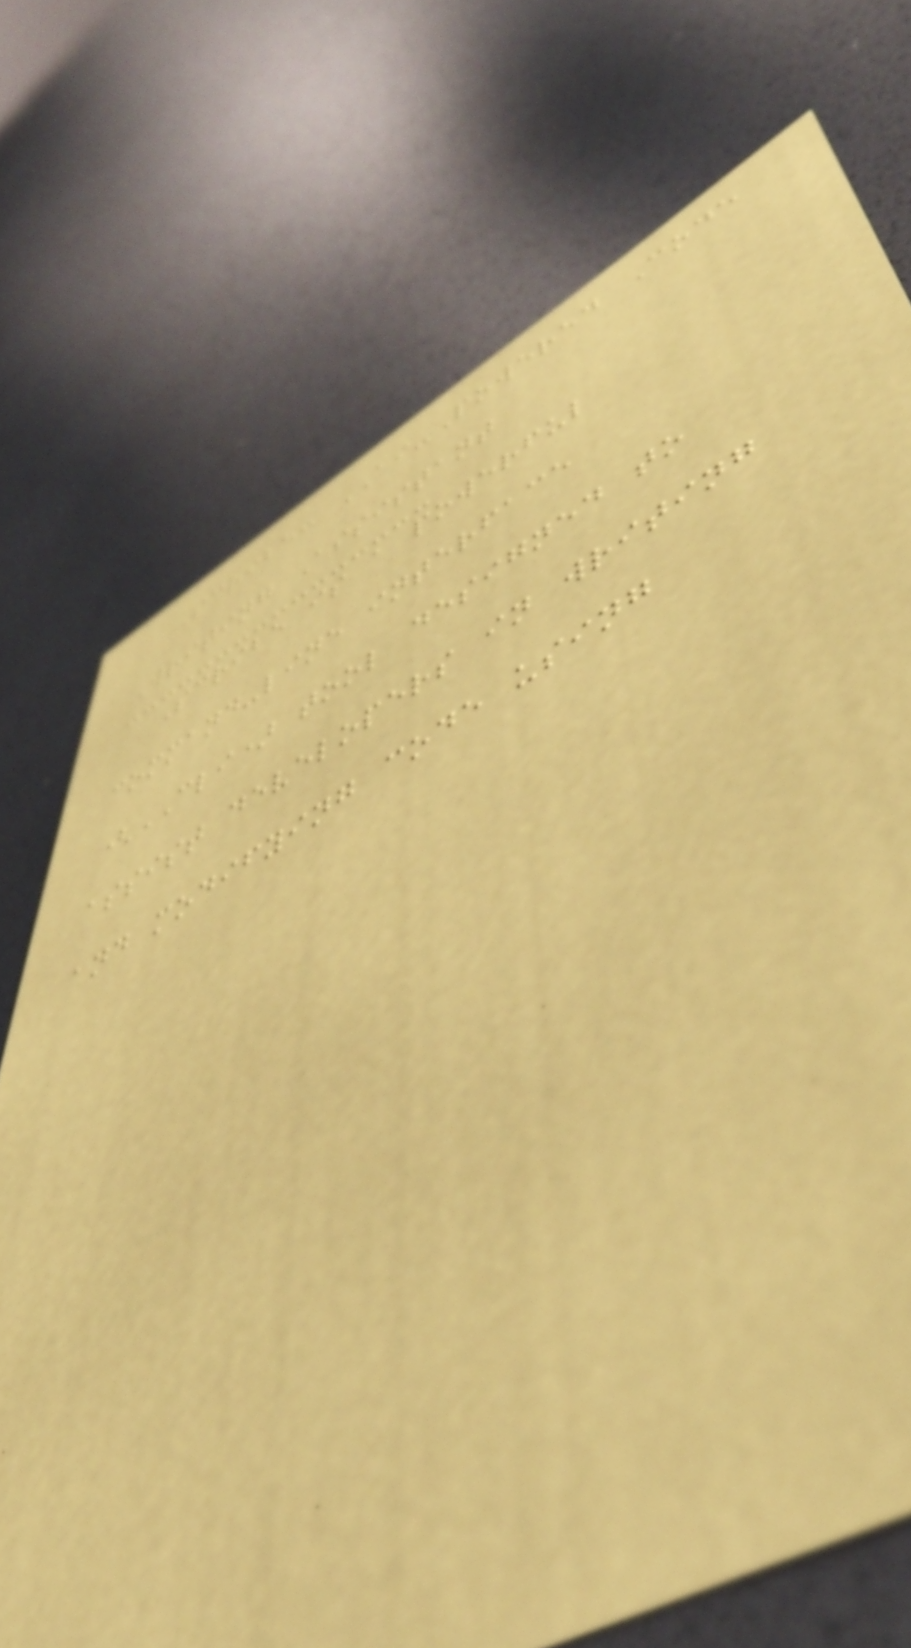Scribe: AI-Powered Code
Writing Assistant
Scribe is a powerful
command-line interface
(CLI) tool designed to
assist developers in writing
and modifying code using
